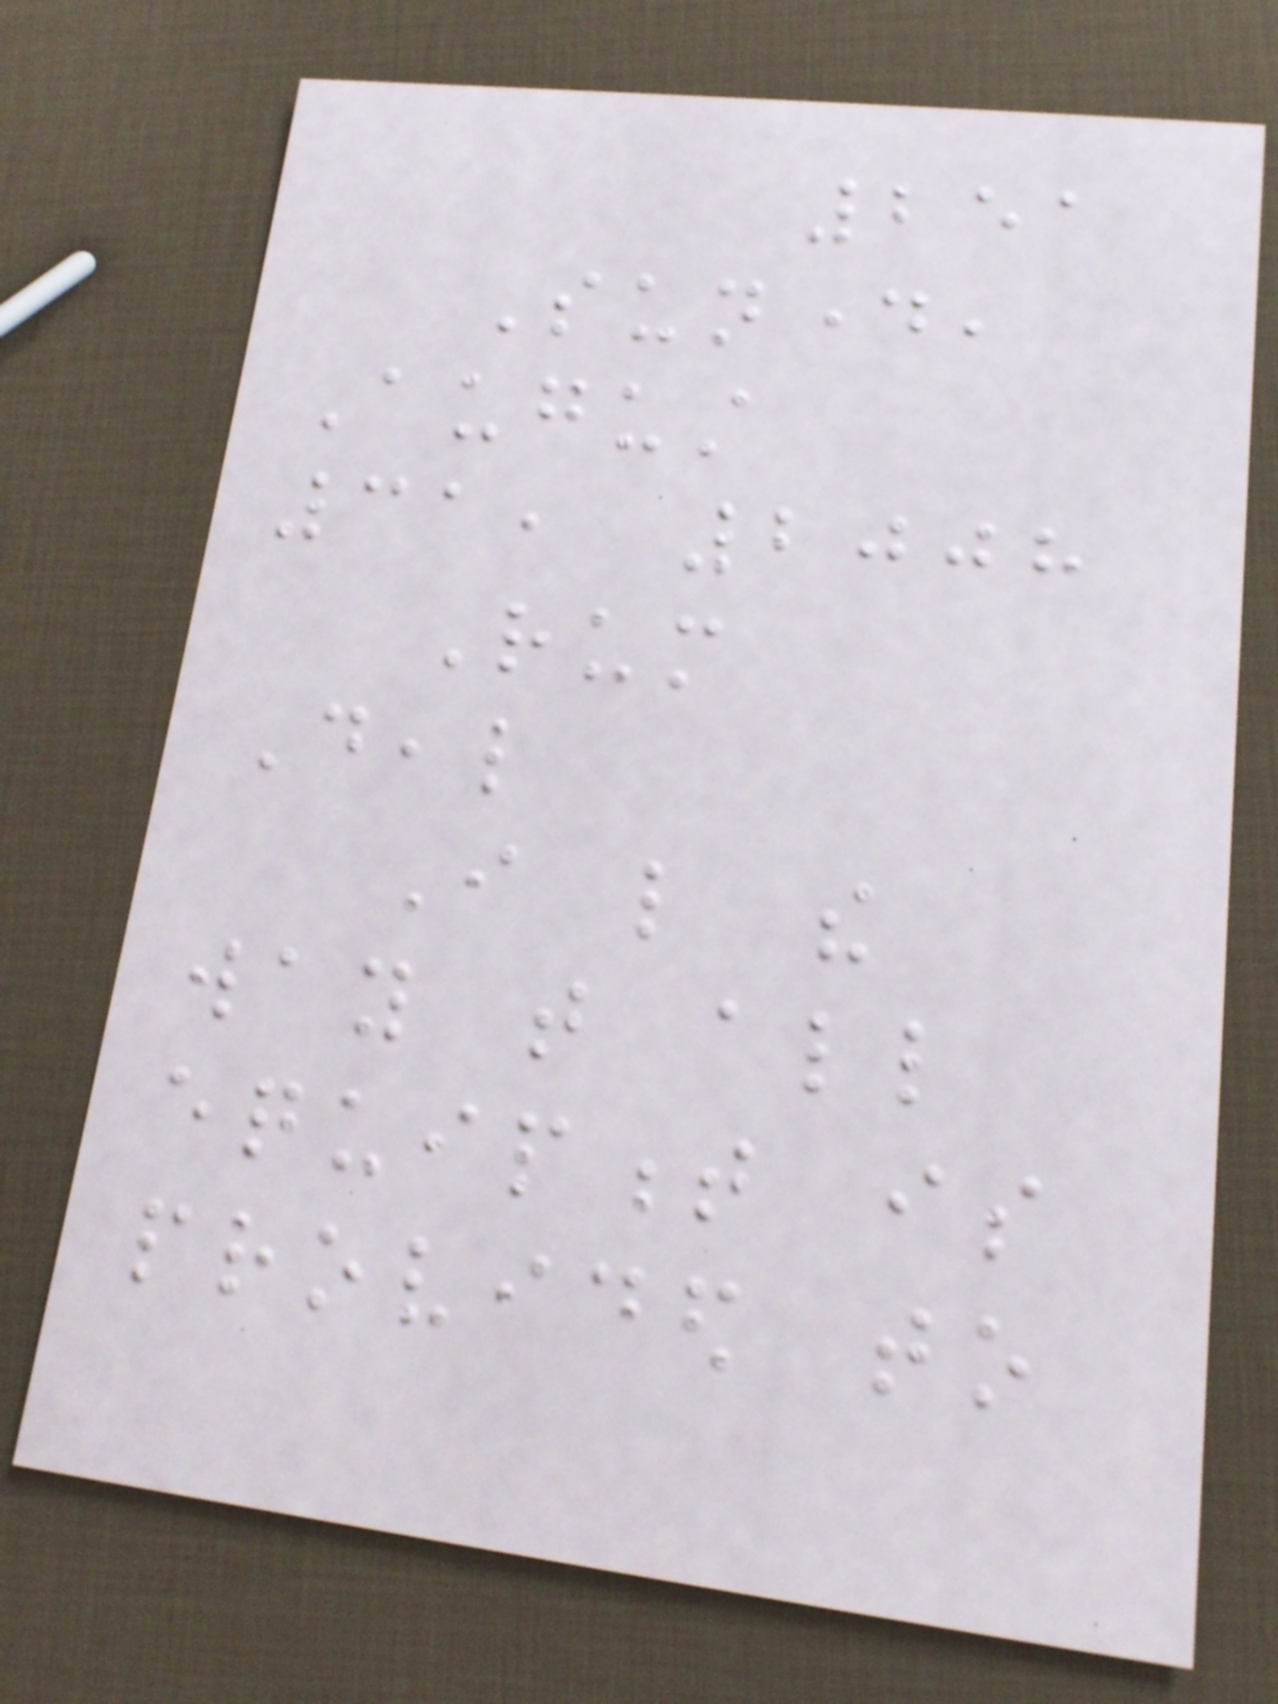251
Sunday,
August
31, 2008
Rum
Deal
I like the
way that all
equipment is
provided to
